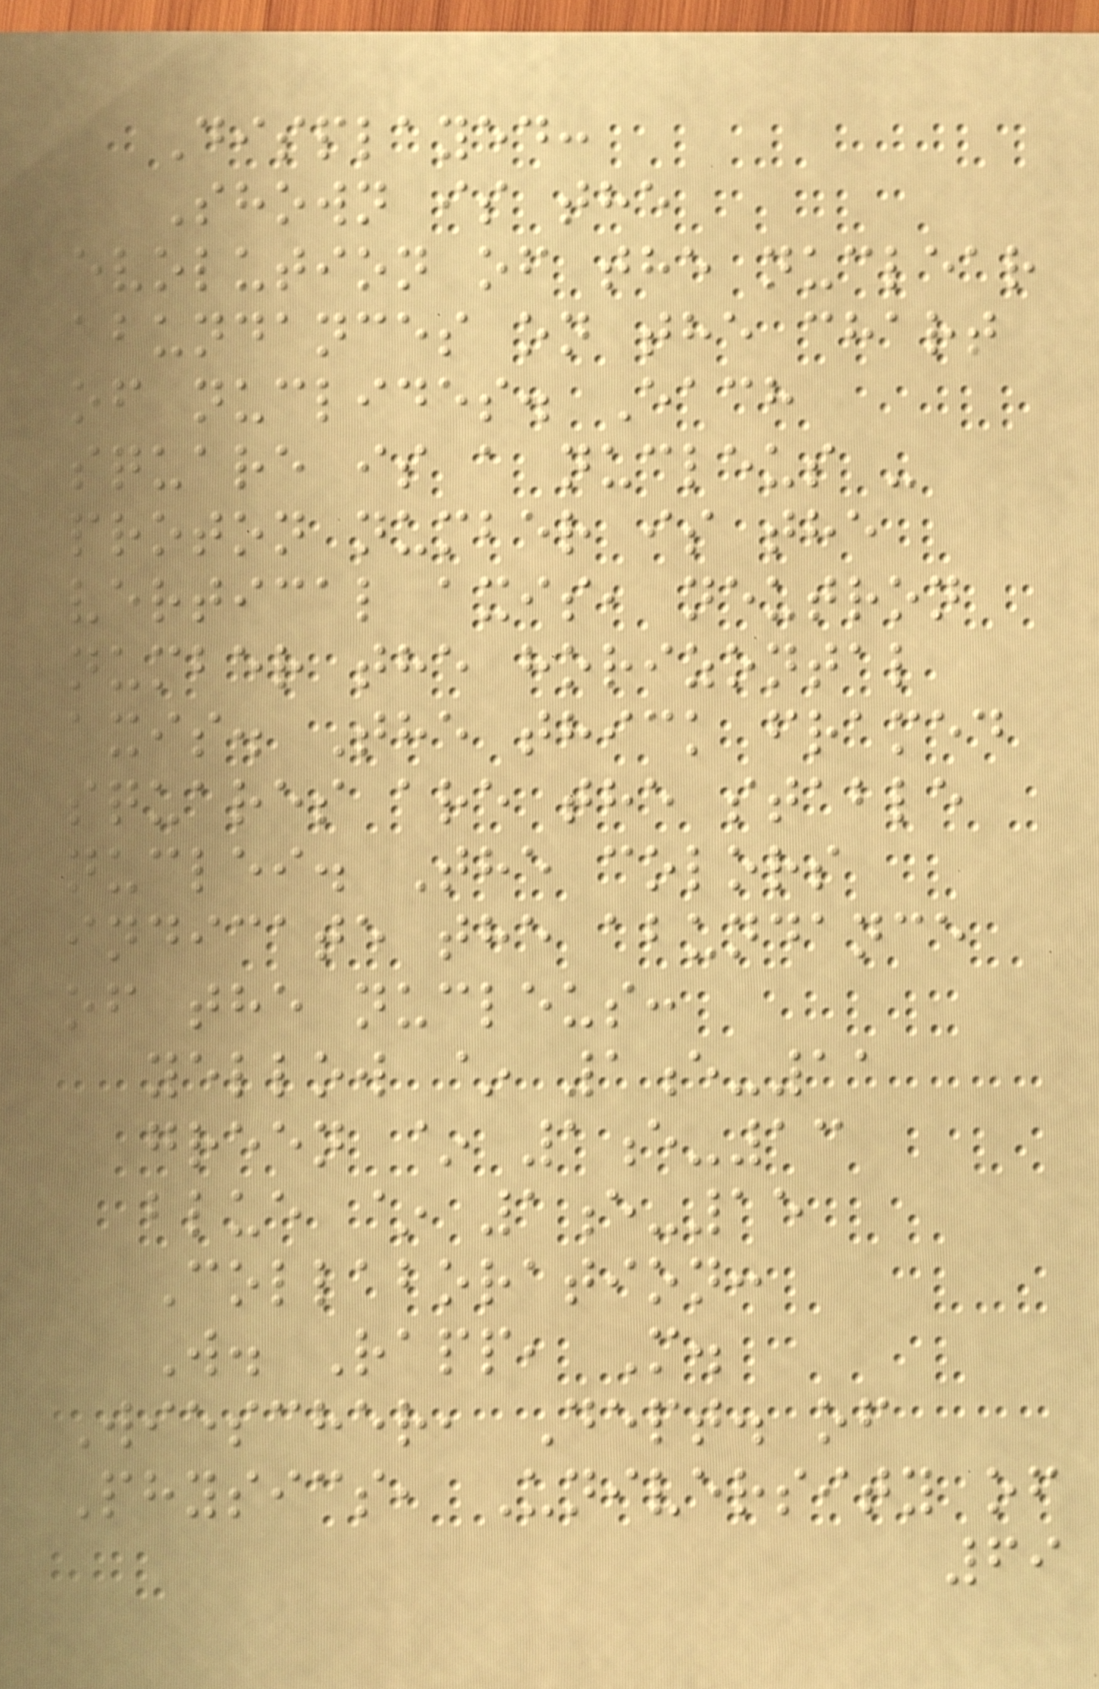Displayed:
Shown is the
evolution of the nuclear
abundances on the chart
of nuclides. Each
square is a nucleus -
proton number is the
vertical axis, neutron
number the horizontal
axis. The thick framed
squares are the stable
nuclei. The colors
indicate the abundance
of the nucleus:
yellow ~ 1e-11
green ~ 1e-13
blue ~ 1e-15
Collaboration:
W. Rapp, M.
Wiescher, Dept. of
Physics, University of
69
